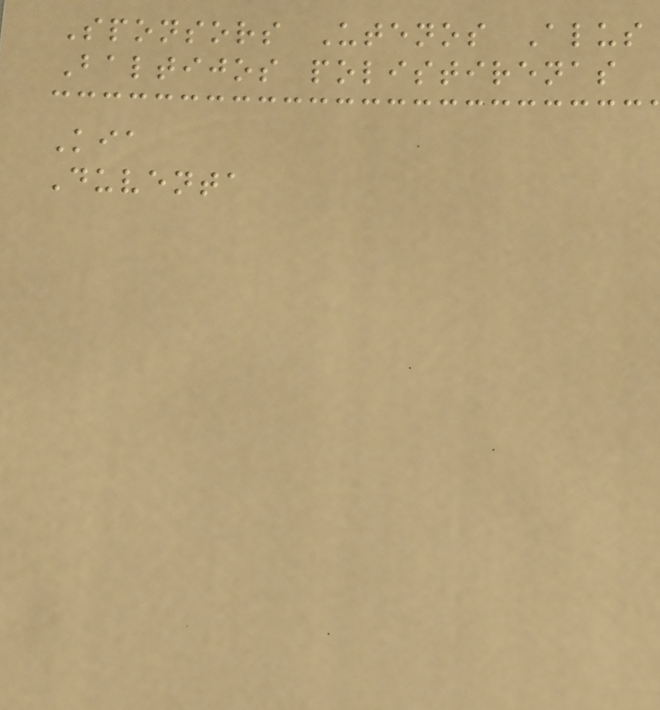Sponsors Utenos Alus
Baltijos polistirenas
Kia
Duventa
